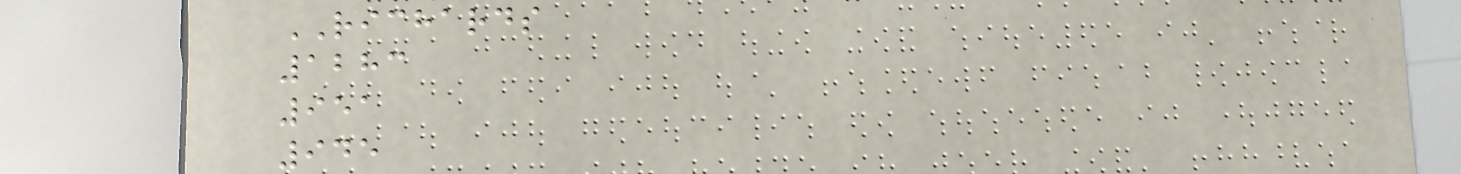RICHARDS
1283
951
945
